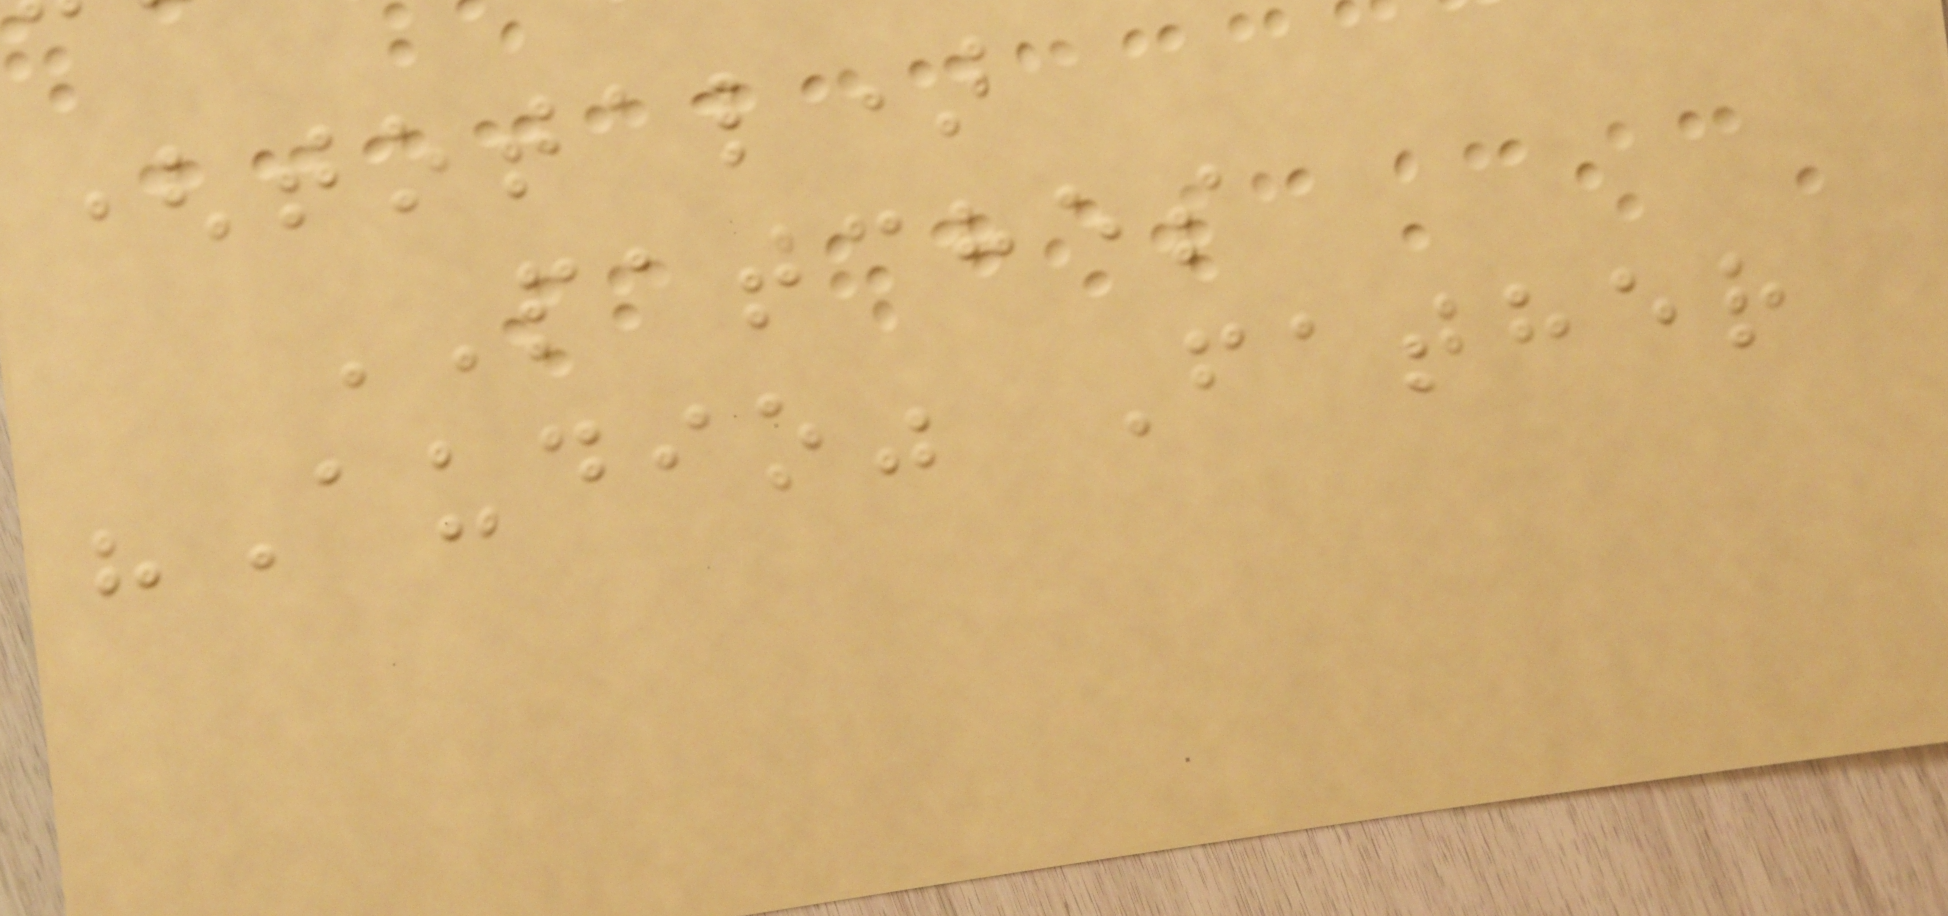(total)
PATCHES
"Audio" Father
